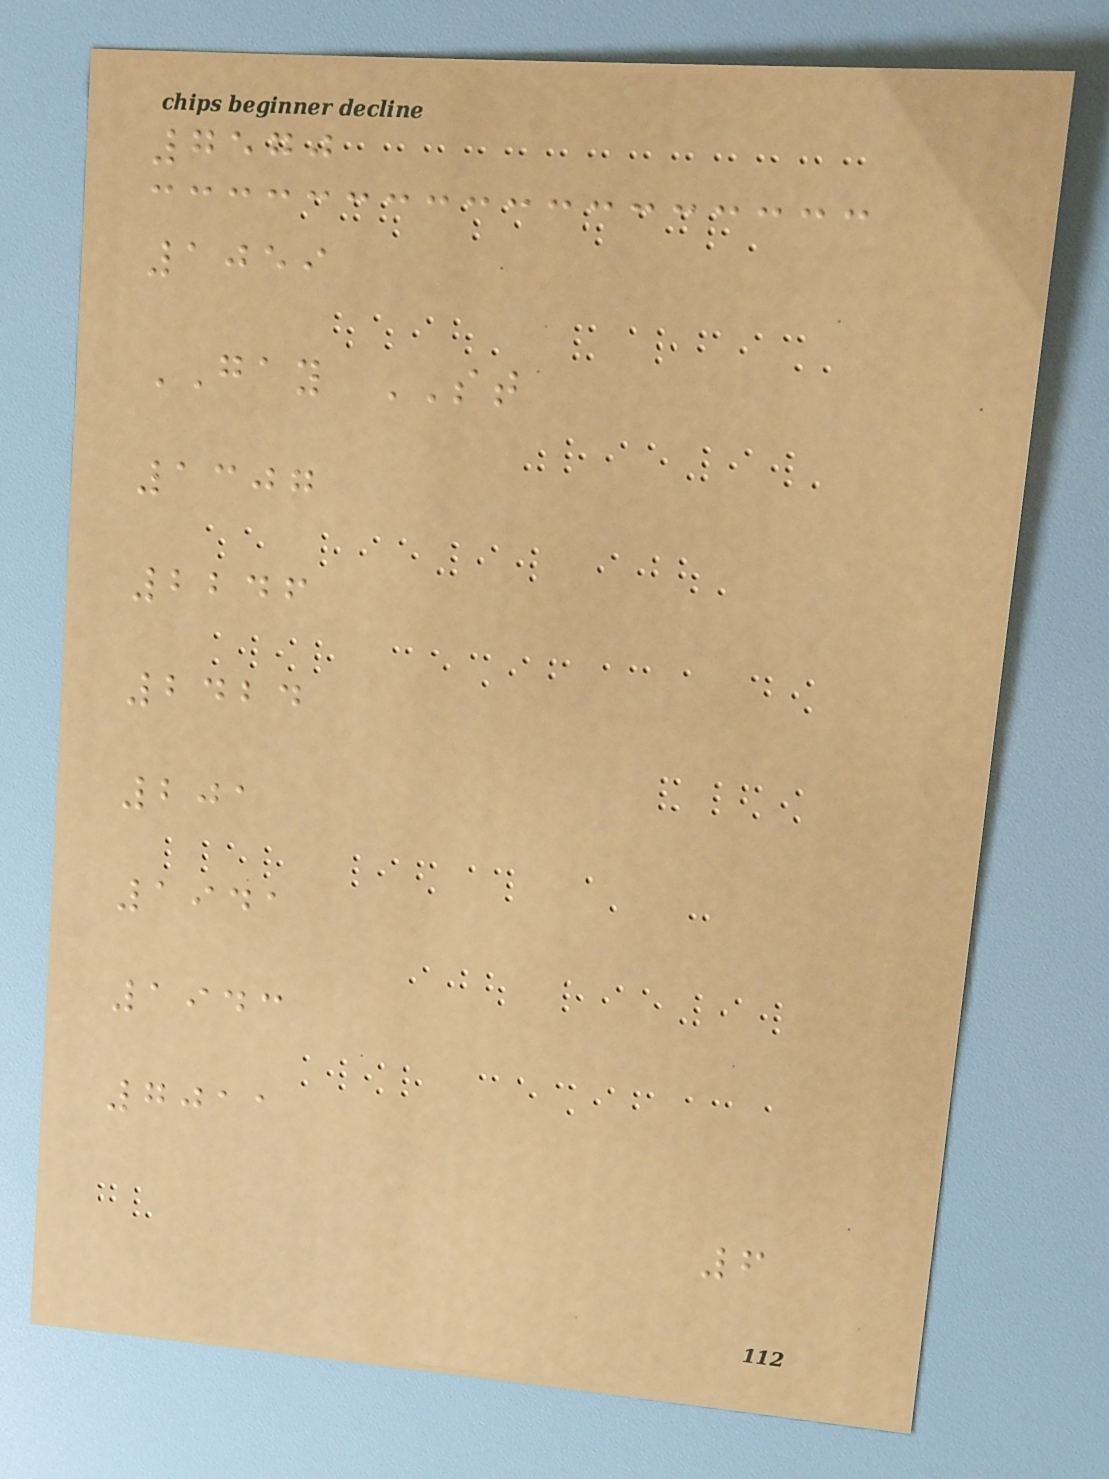7570
1059
GAY ST
1307
2246
2424
201
1941
1943
7011
6
